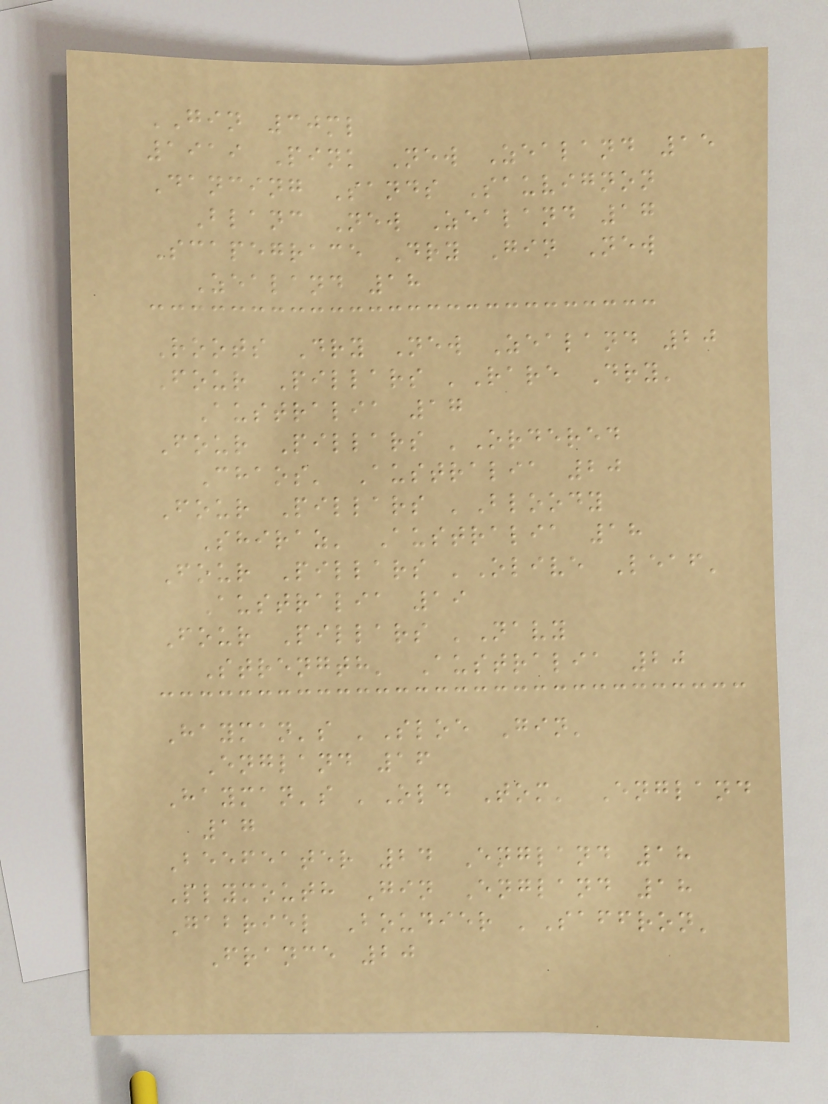GIN 30ml
1919 Pink New Zealand 15
Dancing Sands Sauvignon
Blanc New Zealand 17
Scapegrace Dry Gin New
Zealand 18
Roots Dry New Zealand 20
Four Pillars 'Rare Dry'
Australia 17
Four Pillars 'Ordered
Chaos' Australia 20
Four Pillars 'Bloody
Shiraz' Australia 18
Four Pillars 'Olive Leaf'
Australia 19
Four Pillars 'Navy
Strength' Australia 20
Hayman's 'Sloe Gin'
England 16
Hayman's 'Old Tom' England
17
Beefeater 24 England 18
Plymouth Gin England 18
Gabriel Boudier 'Saffron'
France 20
